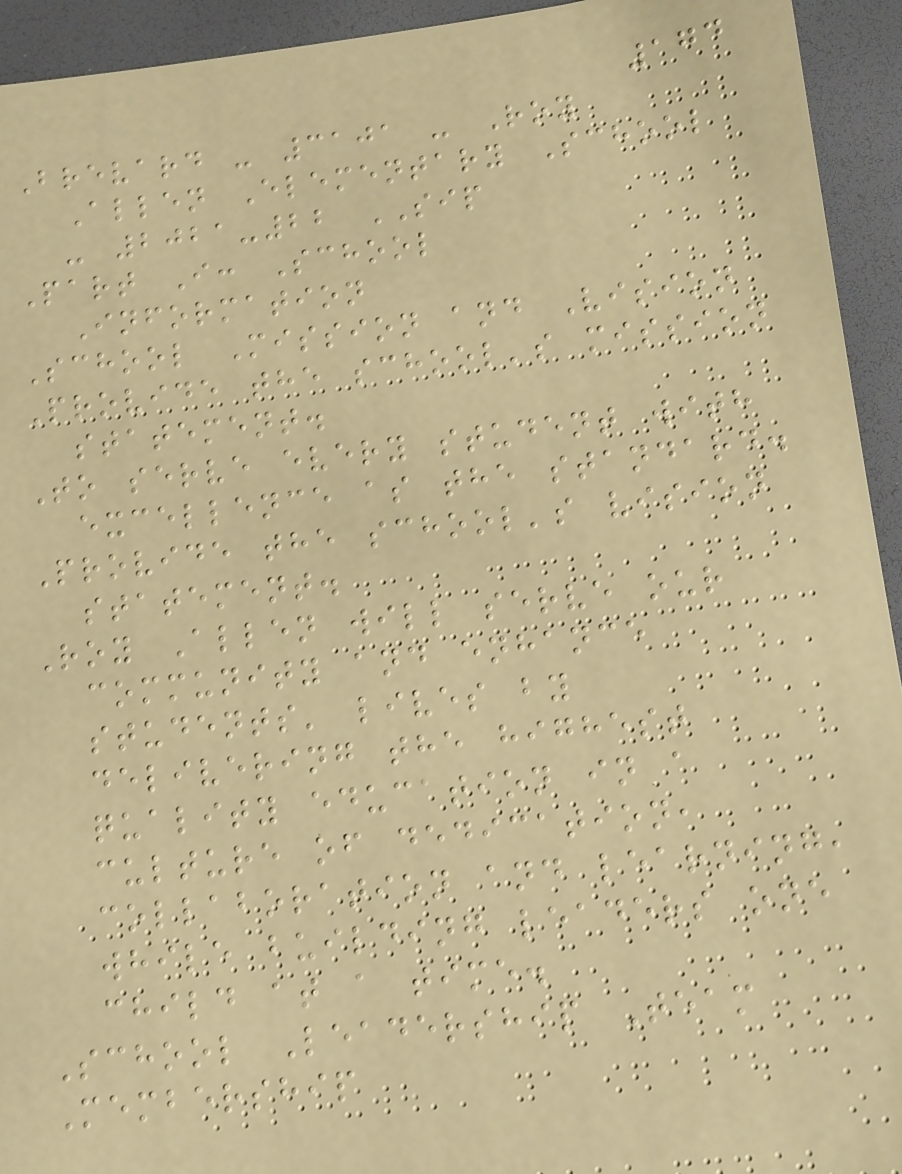174
Brevard - 3101 - Roy
Allen Elementary School
- 2021-22 SIP
Part I: School
Information
School Mission and Vision
Provide the school's mission
statement.
To serve every student with
excellence as the standard.
Provide the school's vision
statement.
Roy Allen will serve our
community and enhance
students' lives by
delivering the highest
quality education in a
culture of dedication,
collaboration and learning,
while building leaders one
child at a time.
School Leadership Team
Membership
